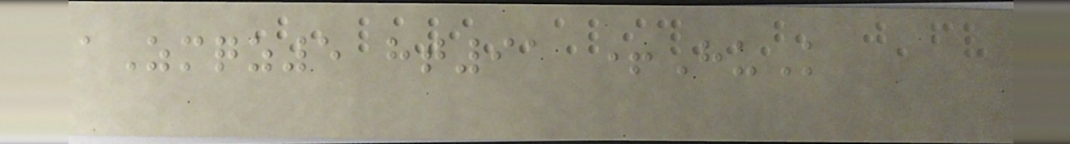aZmqz5 ht91 +HuK
